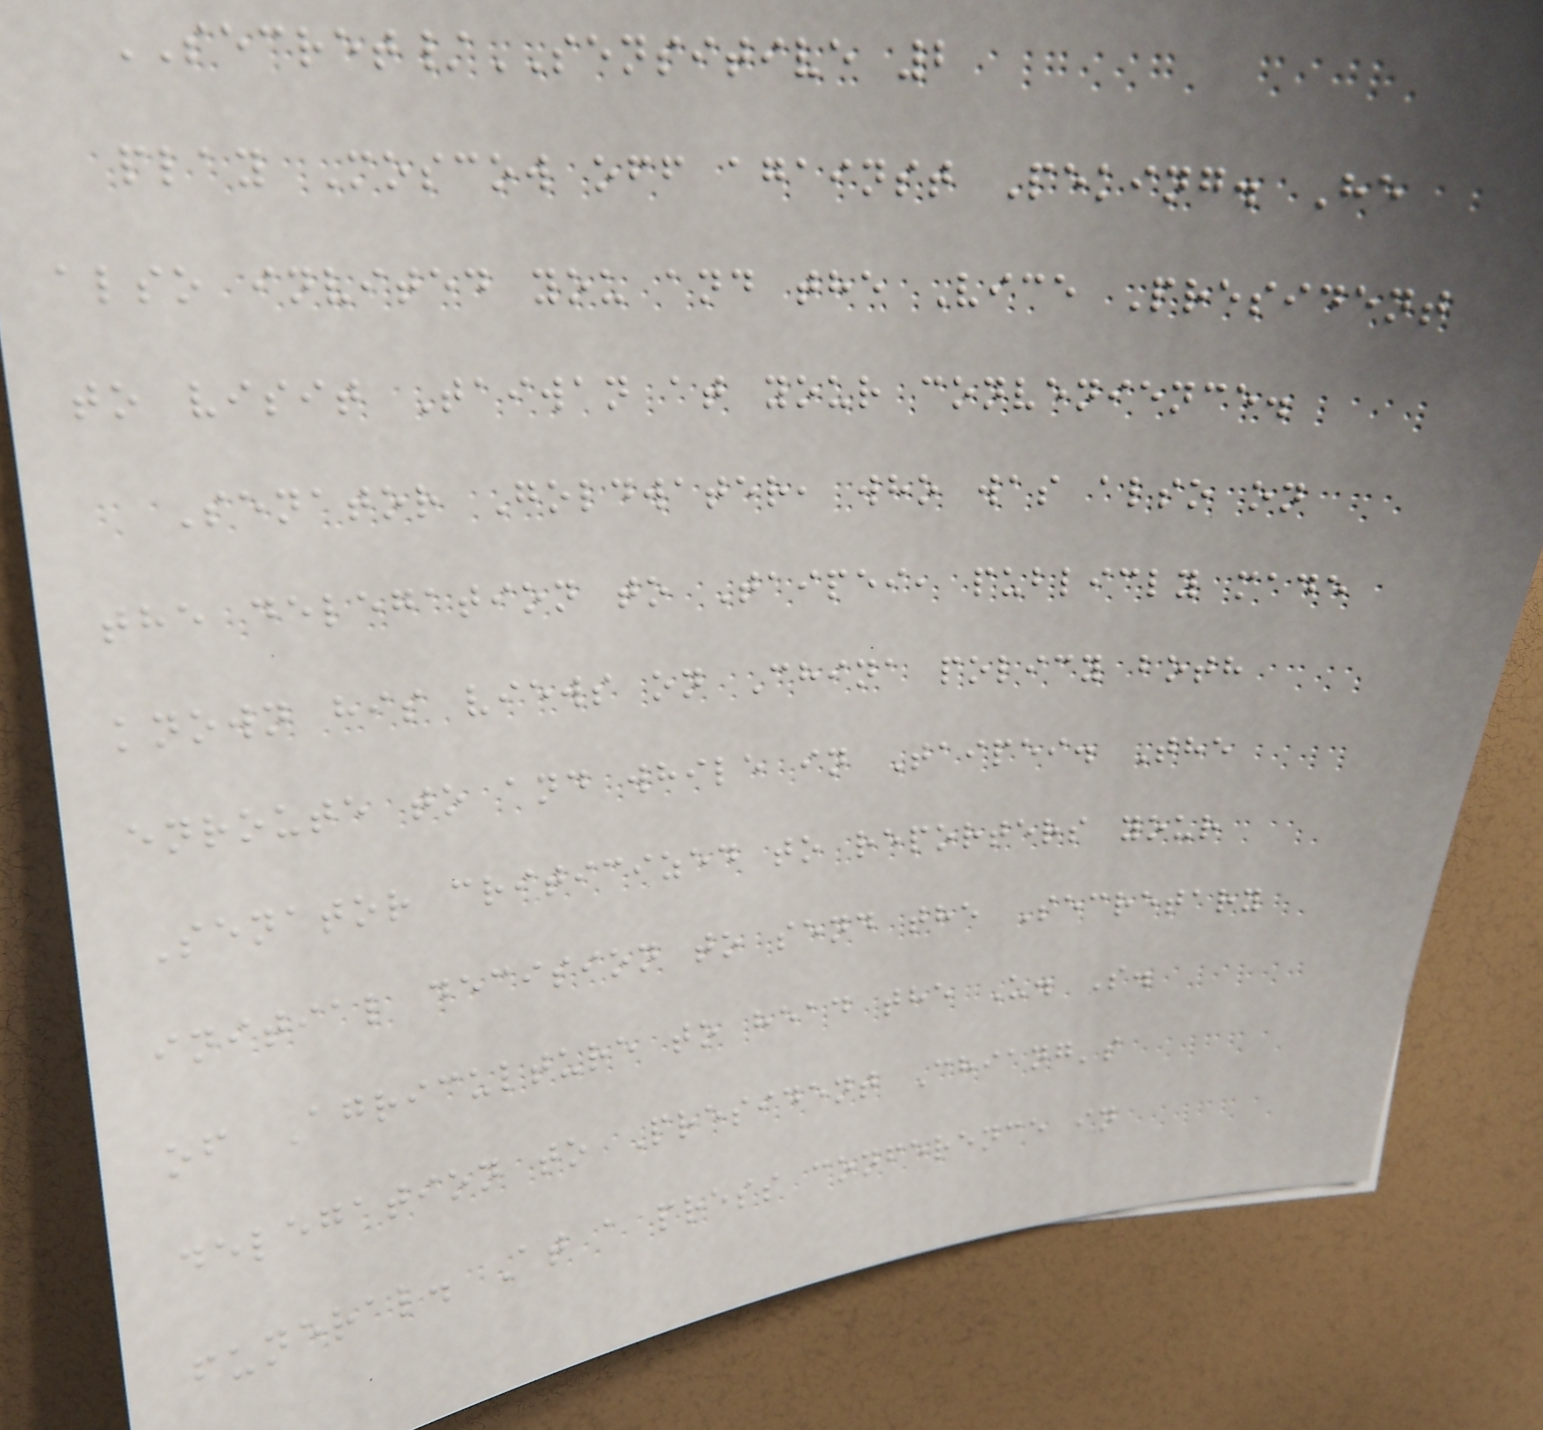SECRET/SENSITIVE 2
play Moscow off against Peking. He
also invited you and the Vice President
to visit Taiwan at your convenience.
Senator Goldwater, who was also on
the delegation to Taipei, publicly made
known his views on China policy both
enroute to and while in Taipei. The
Senator criticized to reporters your
initial decision to send the Secretary
of Agriculture to head the U. S.
delegation to President Chiang's
funeral. At a press conference in
